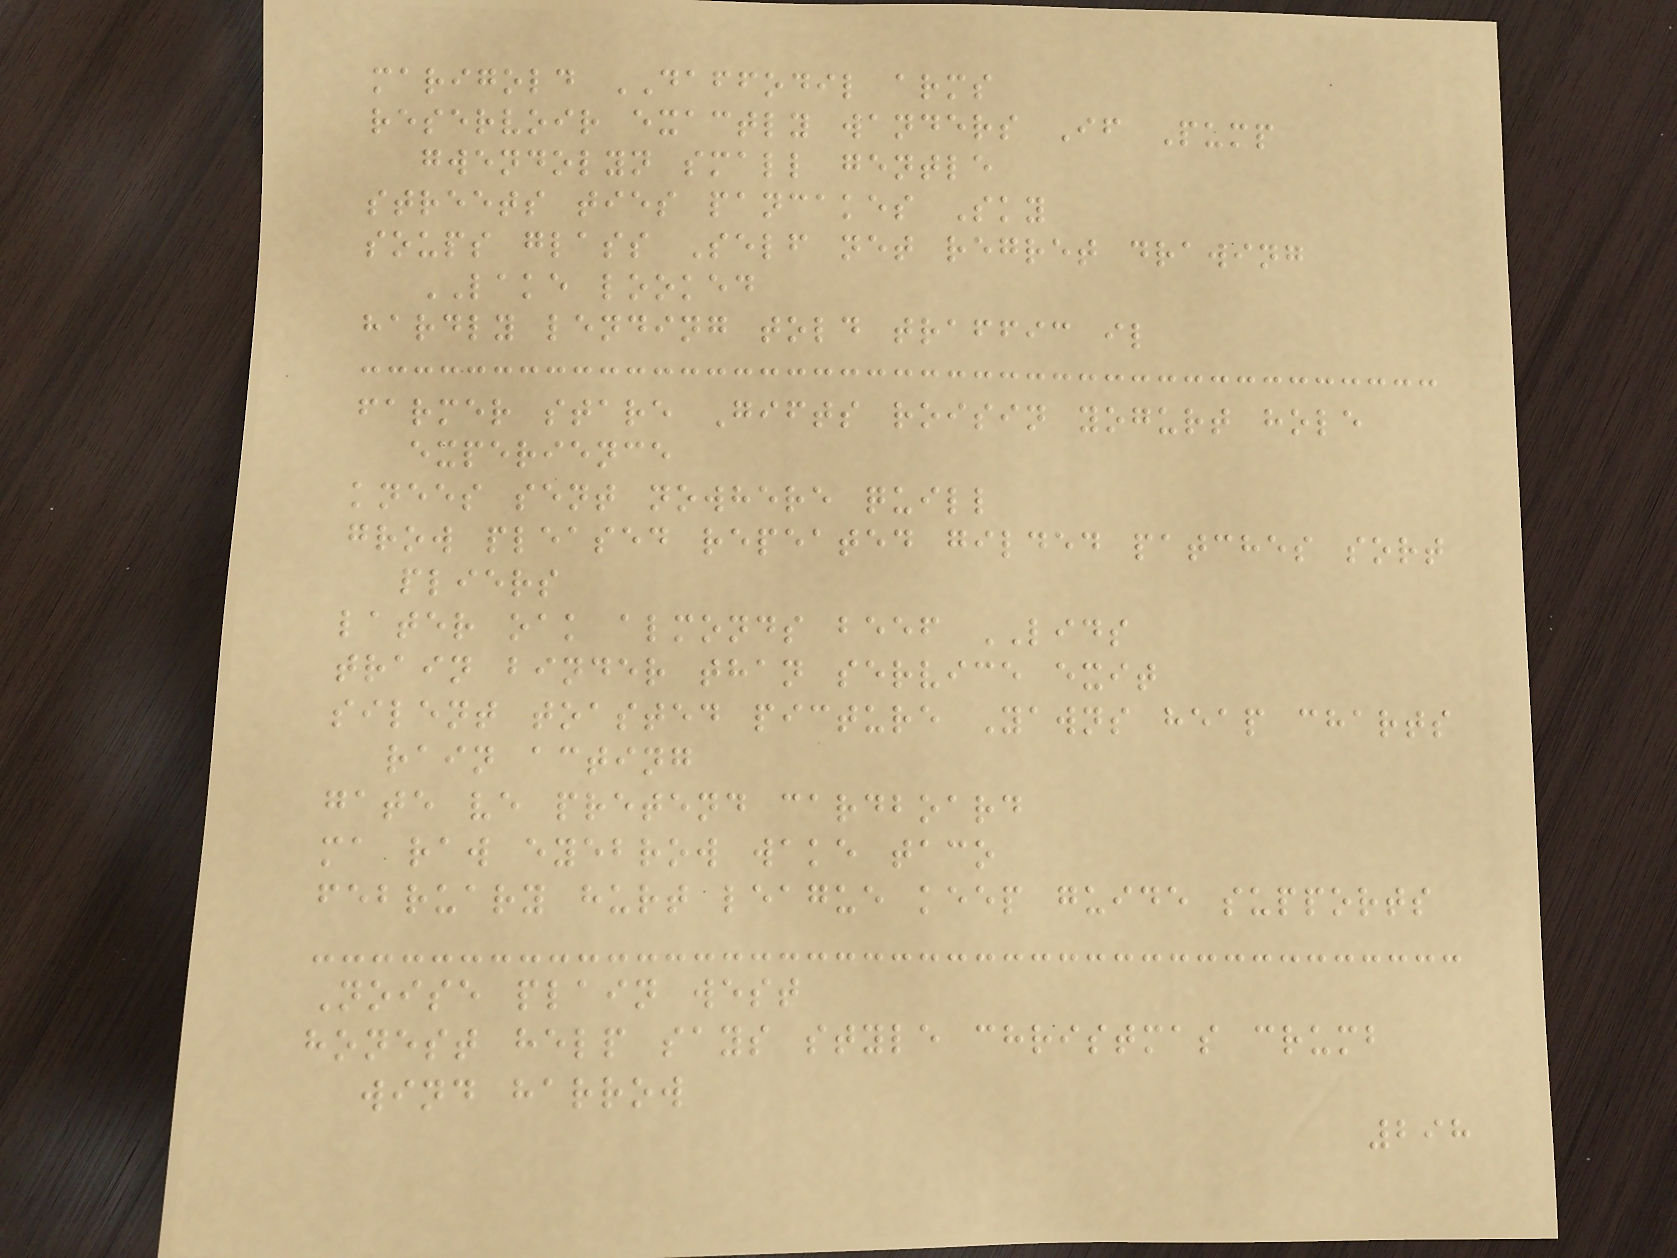marigold DAFFODIL arms
reservoir exactly wanders If Pump
gwendolyn small gentle
streets ties pancakes Sky
soups glass Self net regret drawing
LAKE looked
hardly lending told traffic il
farmer stare Gifts roisin yogurt hole
experience
knees sent nowhere quill
grow pleased repeated gilded patches sort
pliers
later oak almonds beef LIDS
train binder than service exit
silent toasted picture Yawns heap charts
rain acting
gate ve pretend cardboard
ma raw eyebrow wake taco
february hurt league keep guide supports
Noise plain west
honest help says style christmas crumb
wind harrow
298
